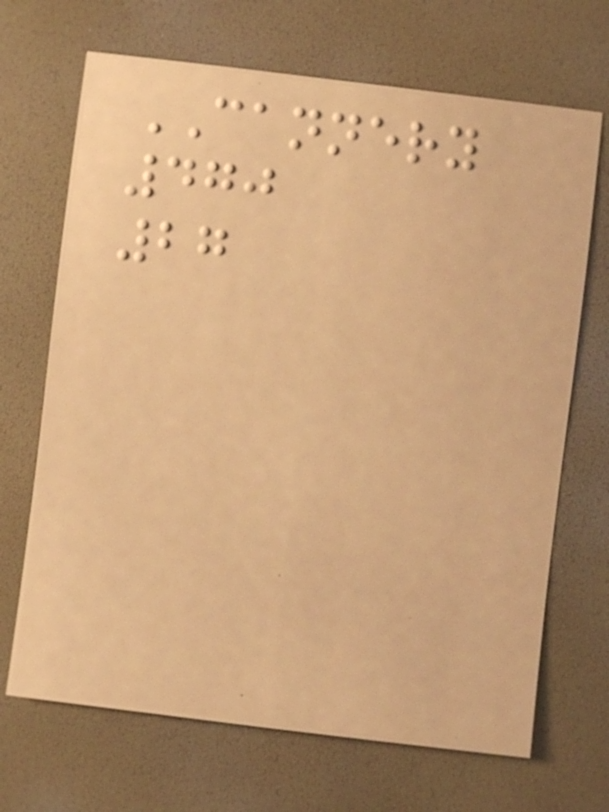CANNERY
470
27
